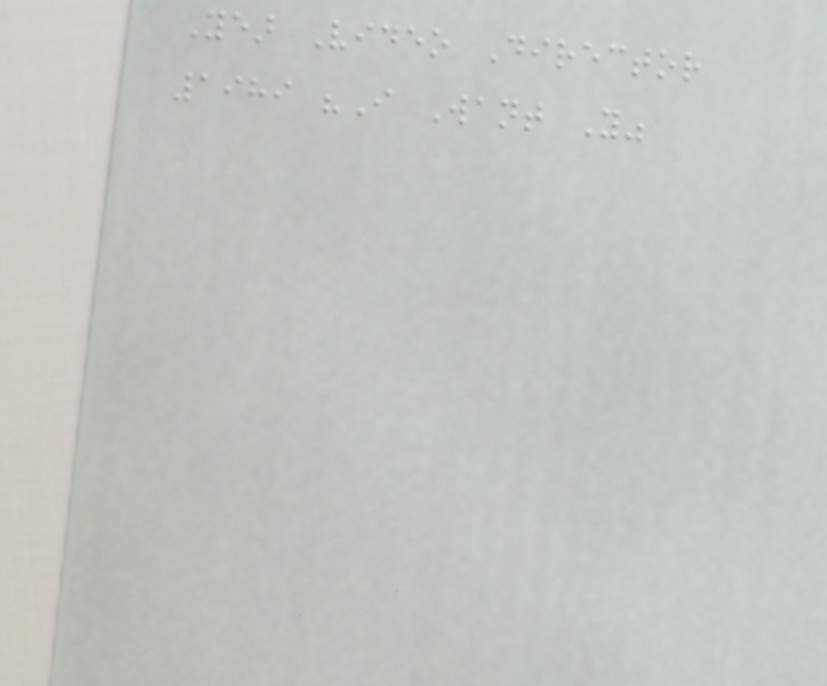Year Video Director
1989 "I Want You"
